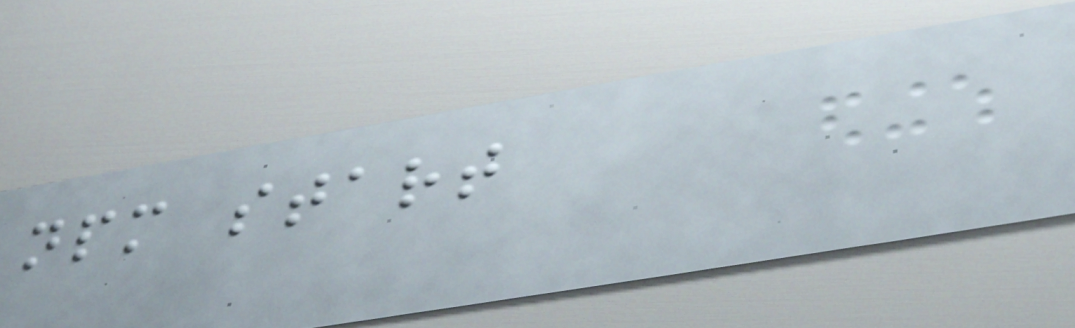npm start
